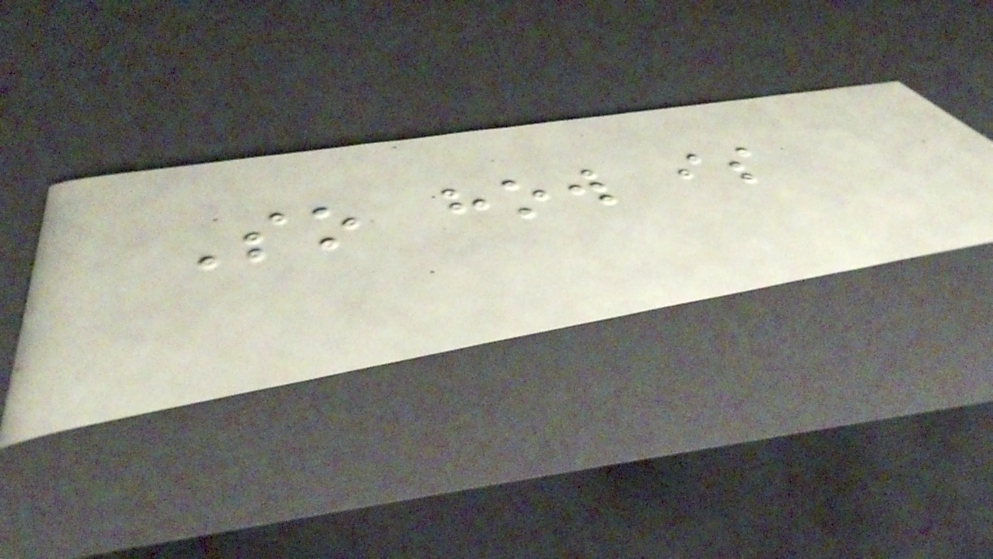So how is
